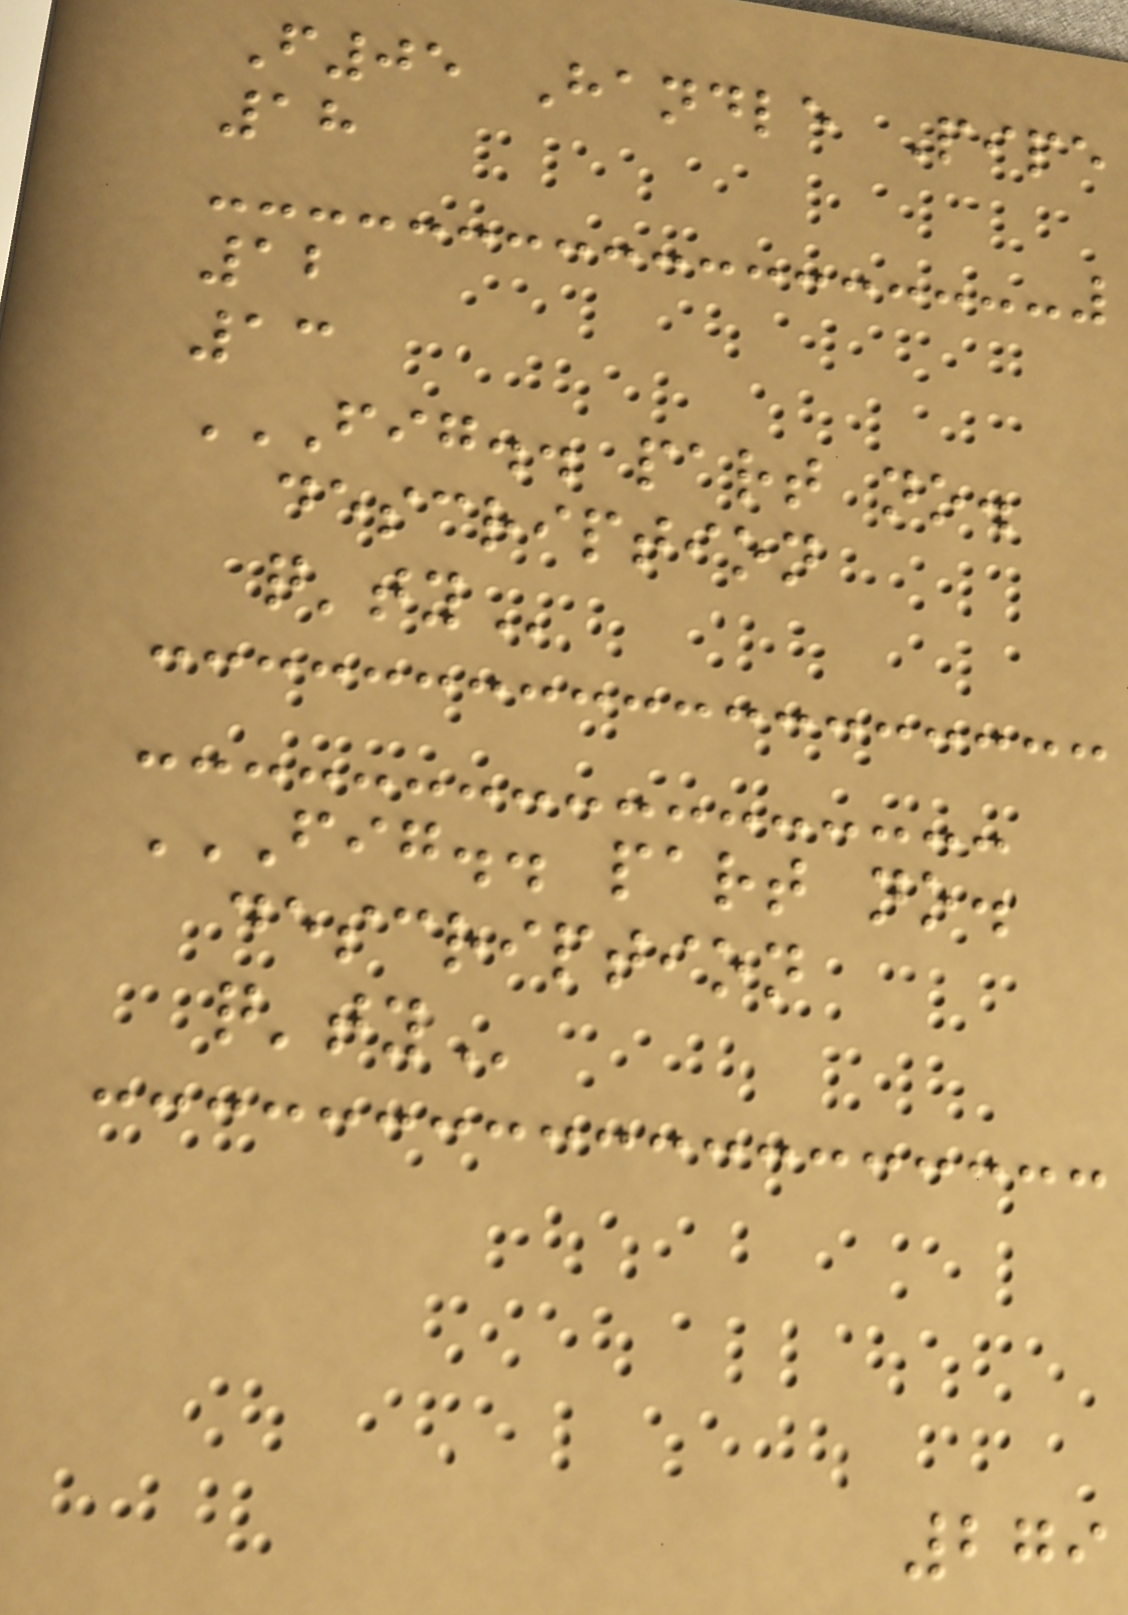F05 Handle Pipe
18
12
13
FIG.. PART NO.
DESCRIPTION
Q'TY
FIG.. PART NO.
DESCRIPTION
Q'TY
279
